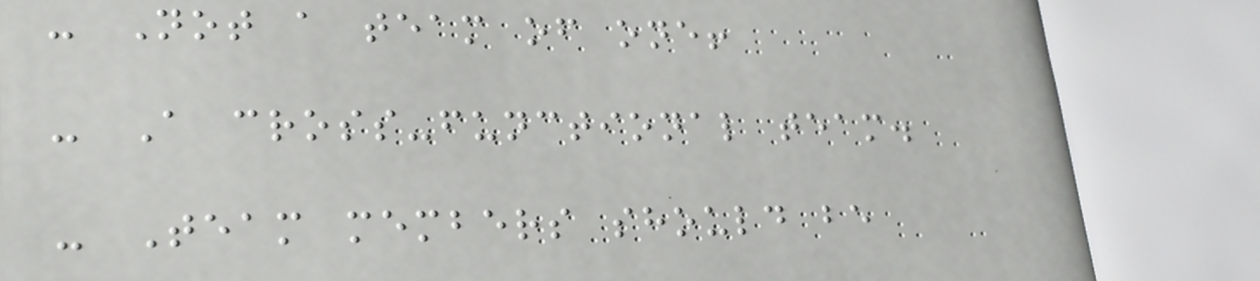- Not a team of one!
- A cross-functional team.
- Team members should be
